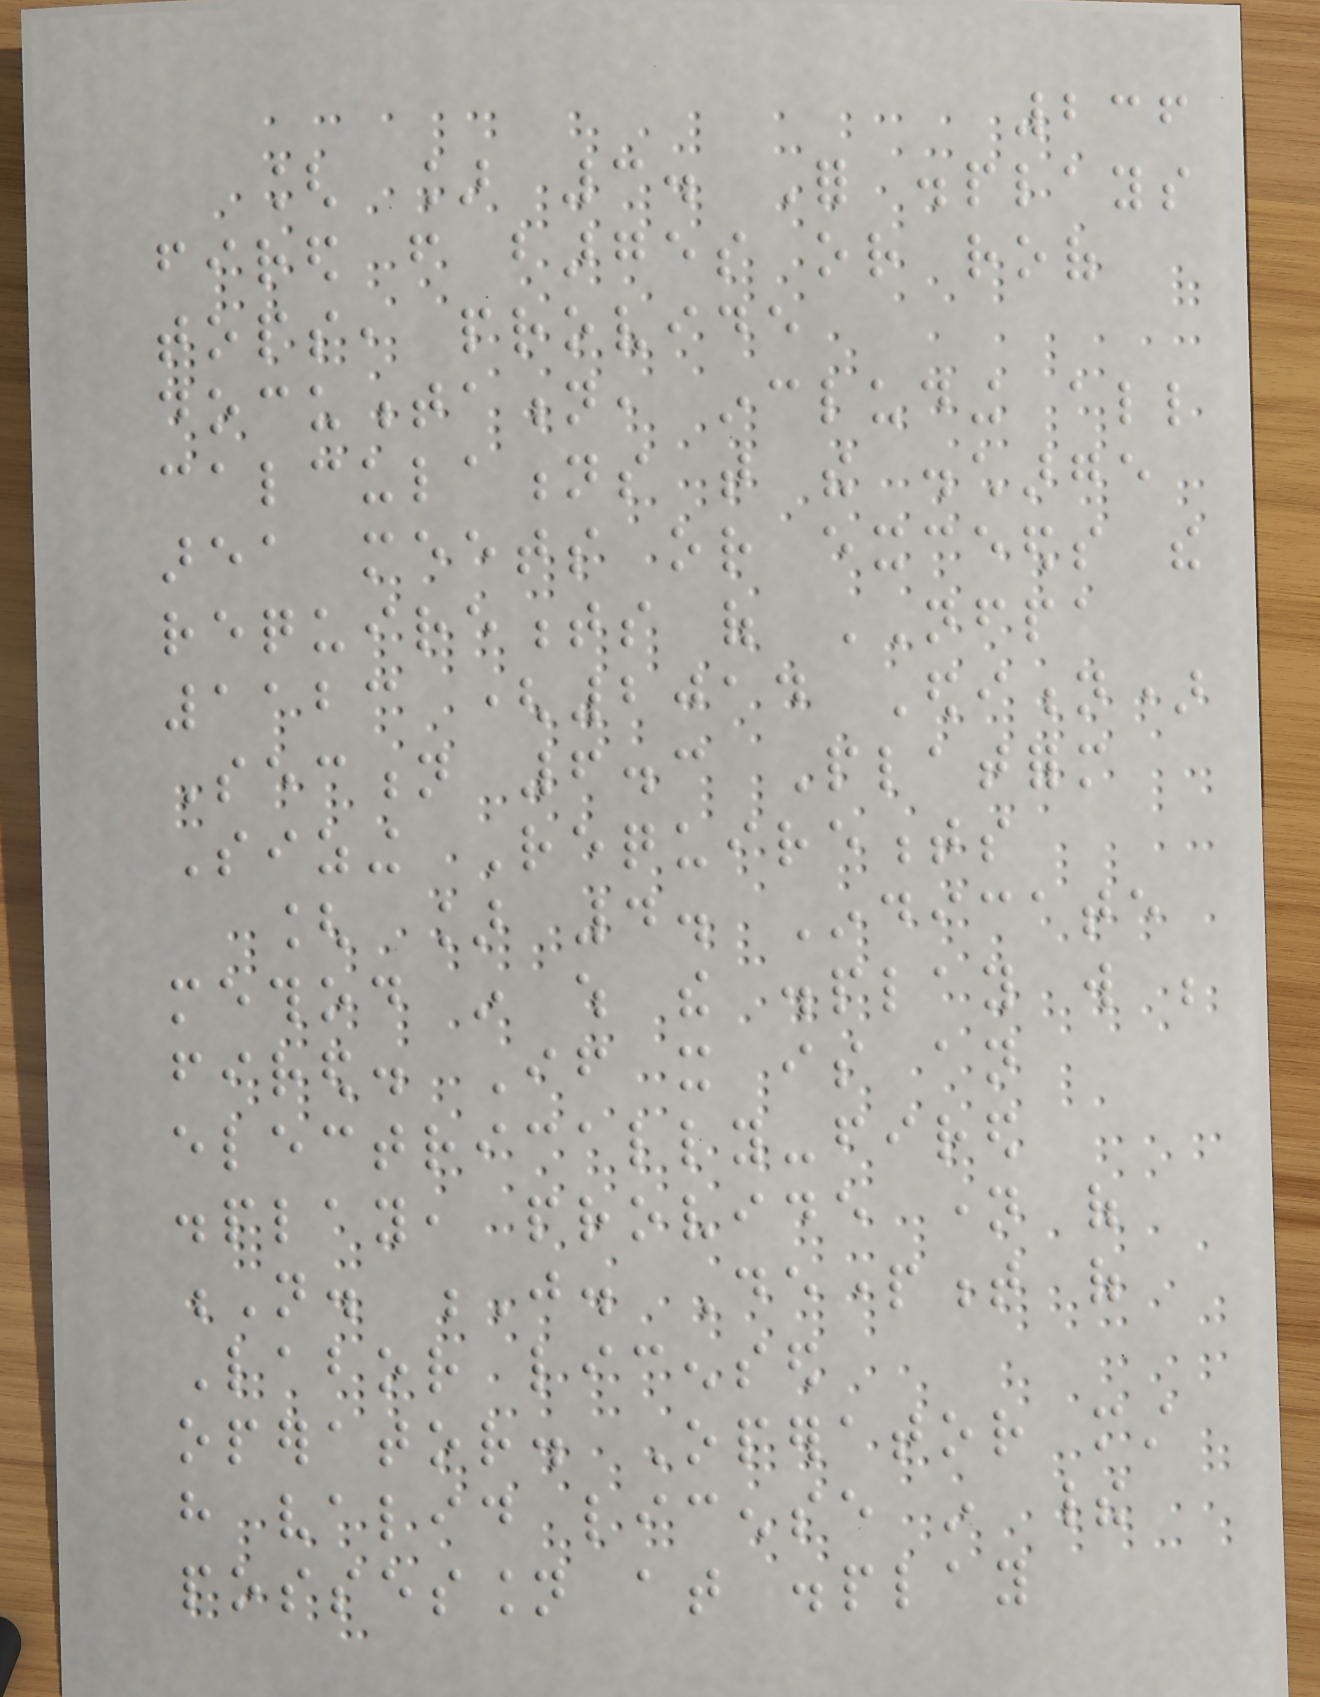236
[ ] 3. For displays
fired from barges or roof
tops, provide
documentation, including all
calculations that the discharge
area meets or exceeds the
requirements of NFPA
1123 (2014 Edition)
Section 6.3 Platform
Sizing Requirements
[ ] 4. Indicate
method in which the display will be
fired. If it is an
electrically-fired
display, provide name of
N. J. Department of
Labor licensed
operator. Operator must
have valid license in their
possession at display
